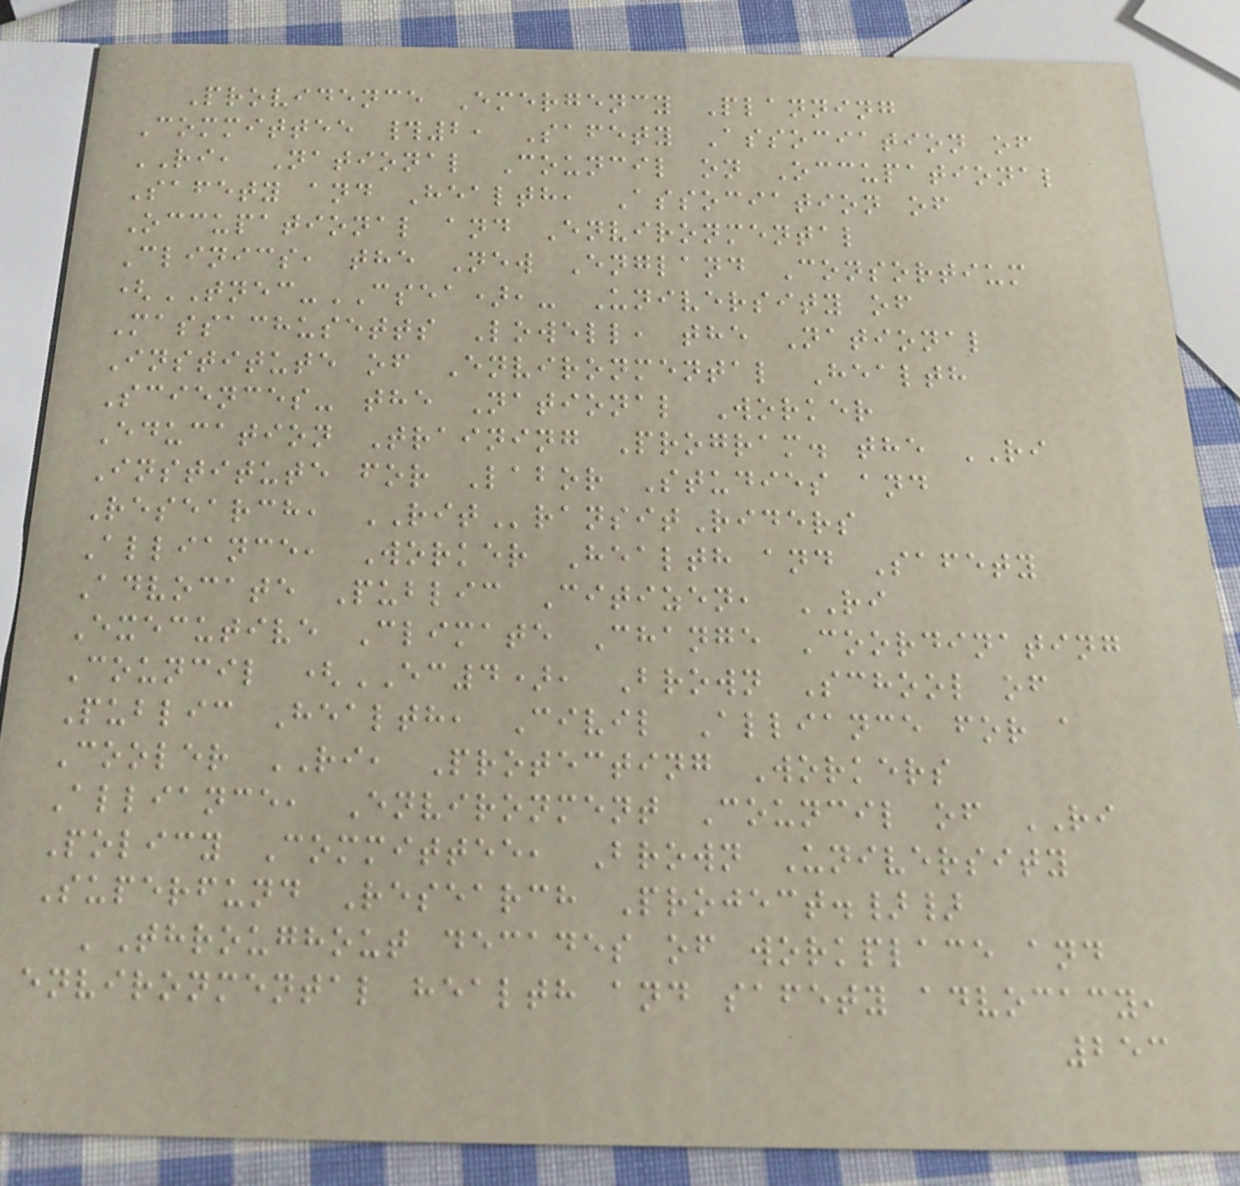Providence Emergency Planning
Committee #2, Safety Association of
RI, National Council on Occupational
Safety and Health, Association of
Occupational and Environmental
Clinics, the New England Consortium
(TNEC-CSEA),- University of
Massachusetts Lowell, the National
Institute of Environmental Health
Sciences- the National Worker
Education Training Program. the RI
Institute for Labor Studies and
Research, RITransitRiders
Alliance, Worker Health and Safety
Advocate Public Citizen, RI
Executive Climate Change Coordinating
Council (EC4), Brown School of
Public Health, Civil Alliance for a
Cooler RI, Protecting Workers
Alliance, Environment Council of RI
Policy Committee, Brown University
Superfund Research Project.}}
'Throughout decades of workplace and
environmental health and safety advocacy,
253
